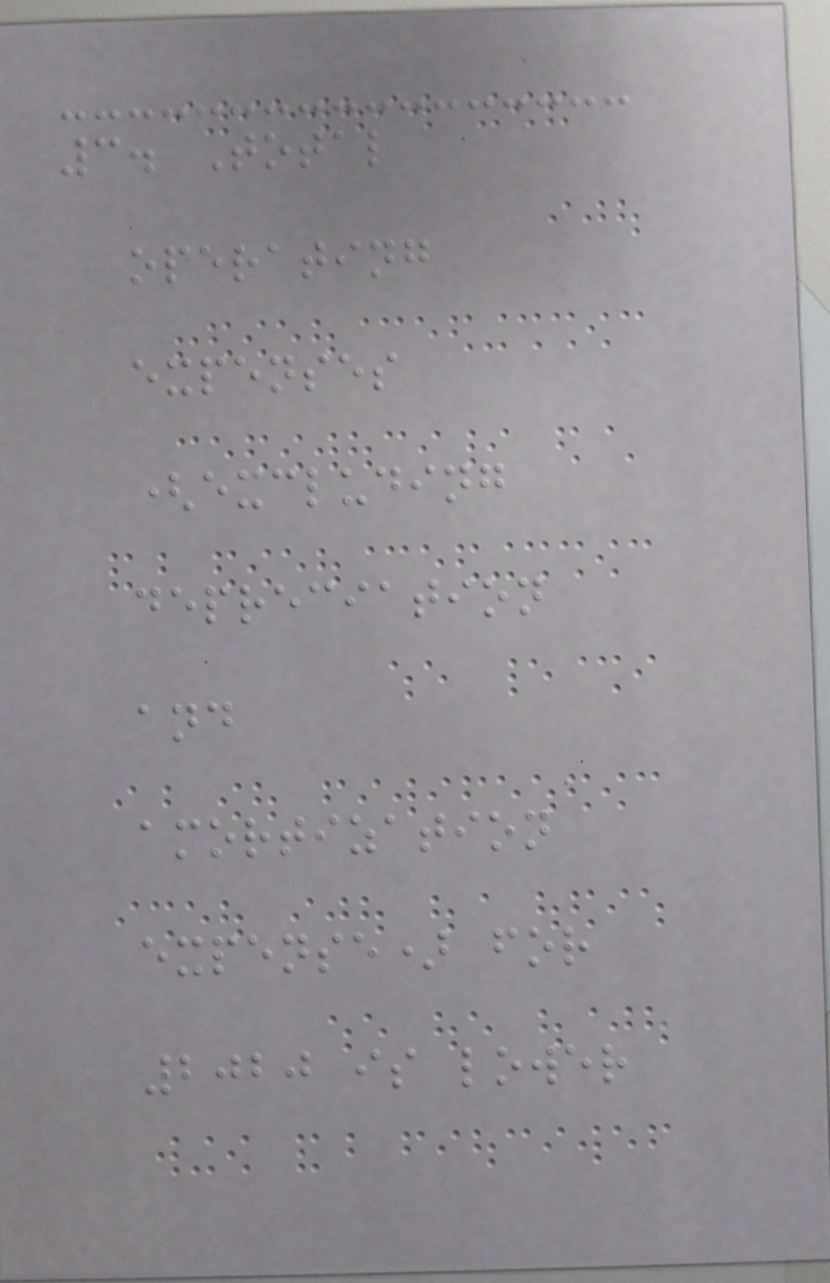3. Total
operating
expenses
(excluding
depreciation
and
amortization
expense) for
2020 is lower
